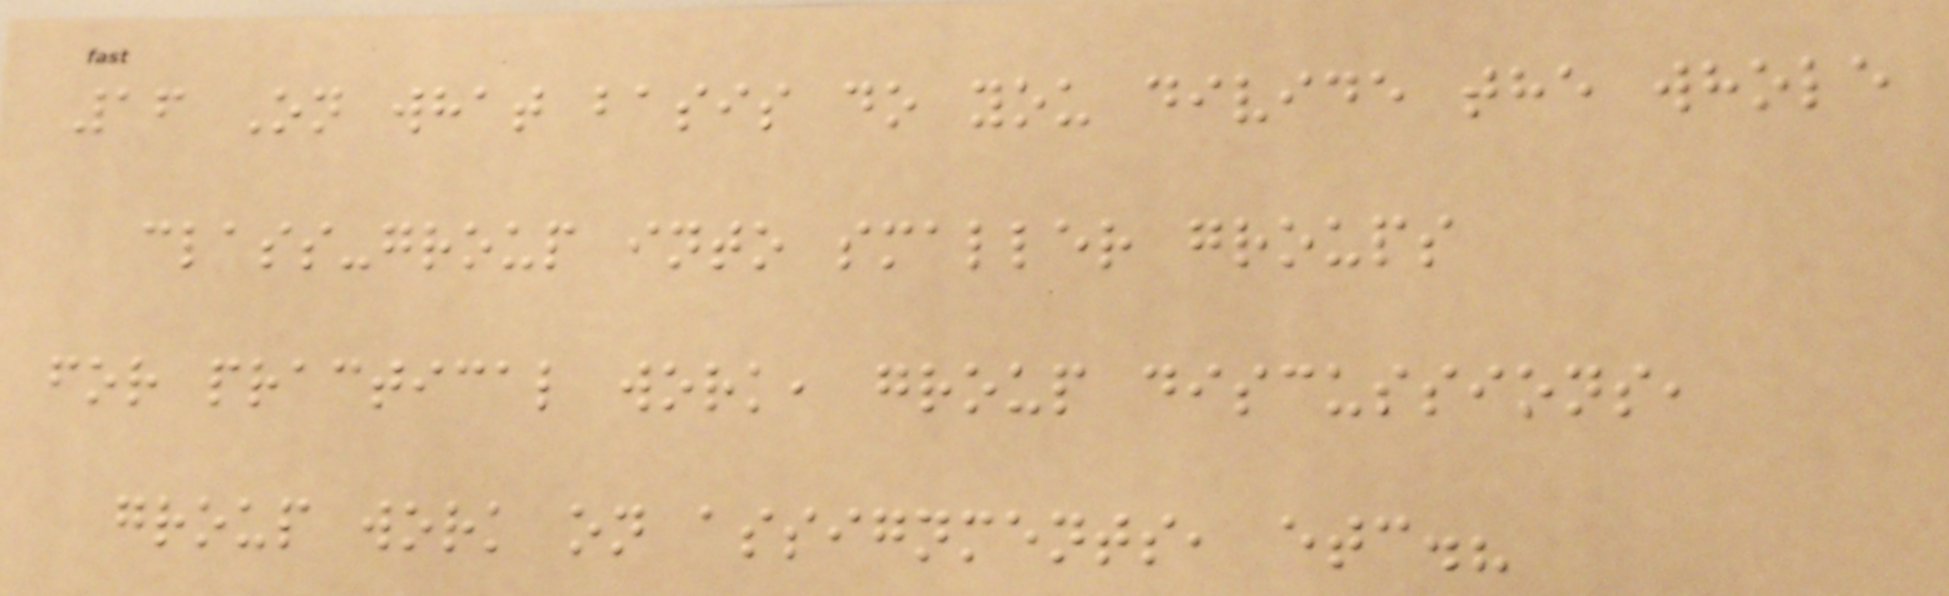16 On what basis do you divide the whole
class-group into smaller groups
for practical work, group discussions,
group work on assignments, etc.?
